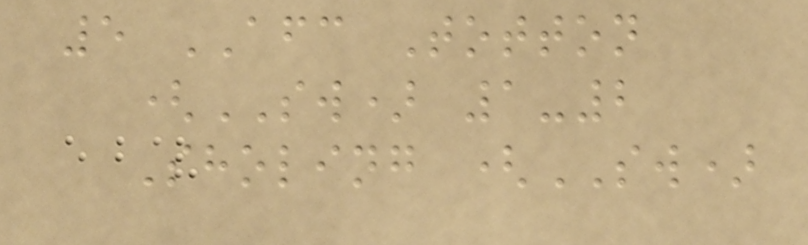5 AFC Totton
(SW) 1-2
Sholing (SW)
